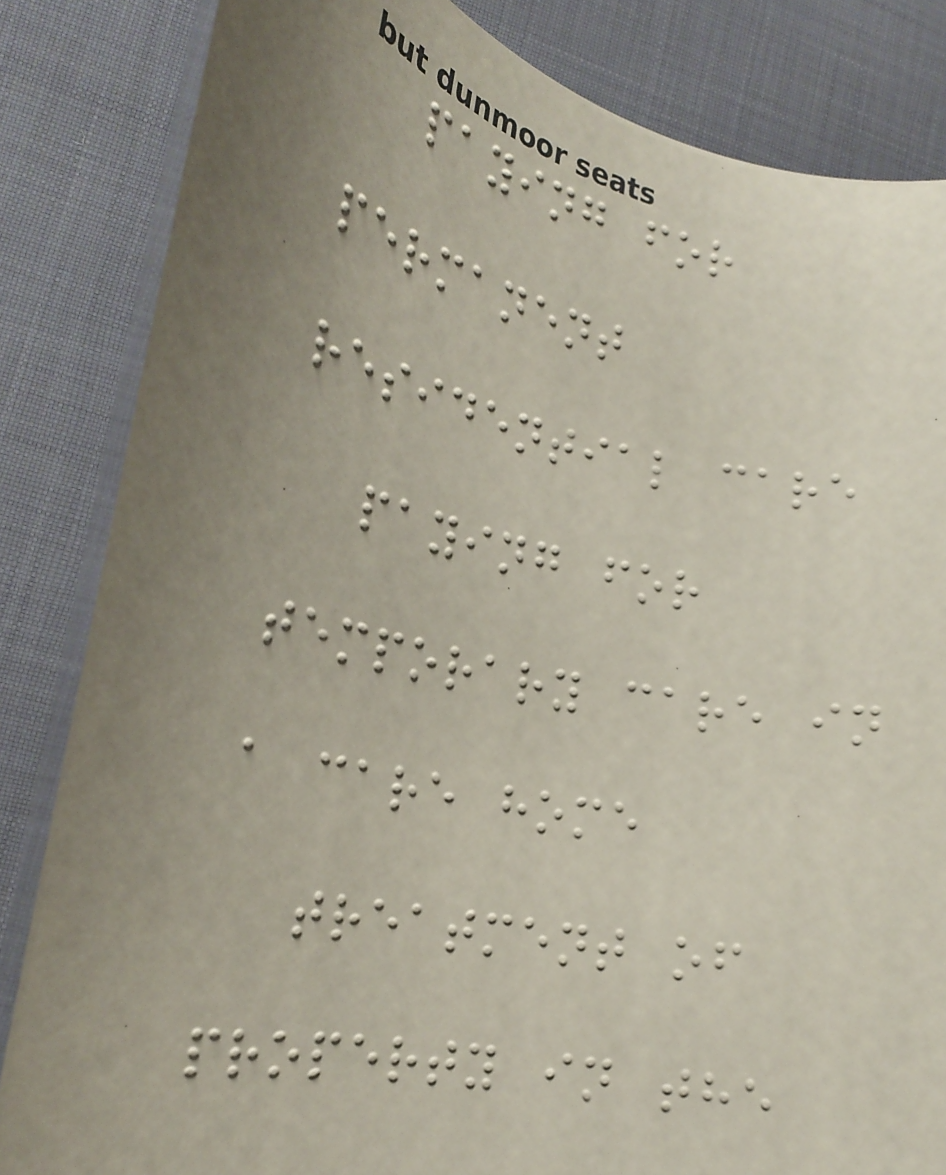paying for
permanent
residential care
paying for
temporary care in
a care home
treatment of
property in the
